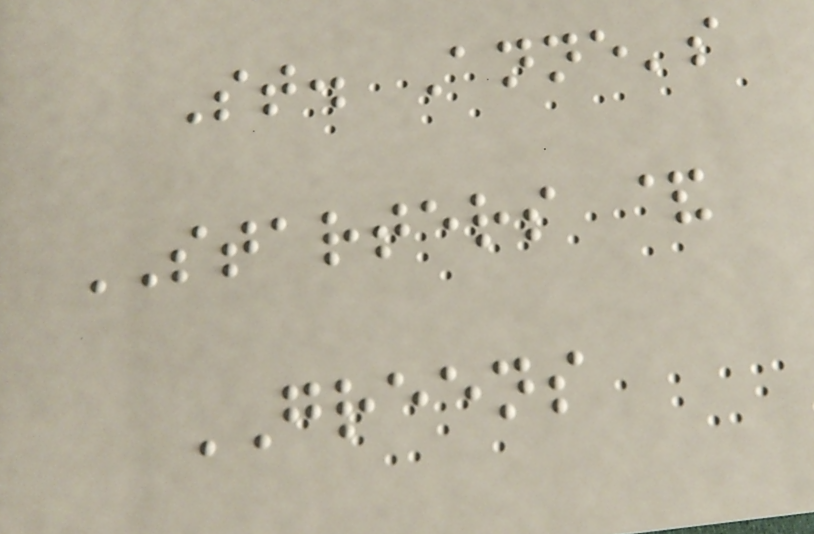St. Anne's
STARTERS &
GREENS
